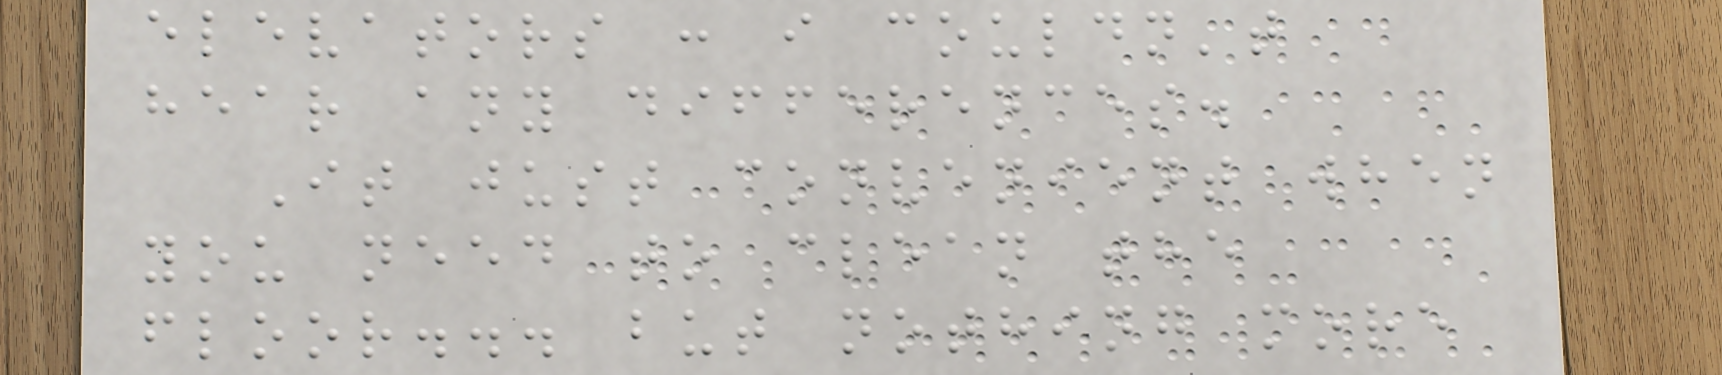elevators : i couldn't
hear any differences.
It just convenient when
you need to clean the
floor... but nothing more
